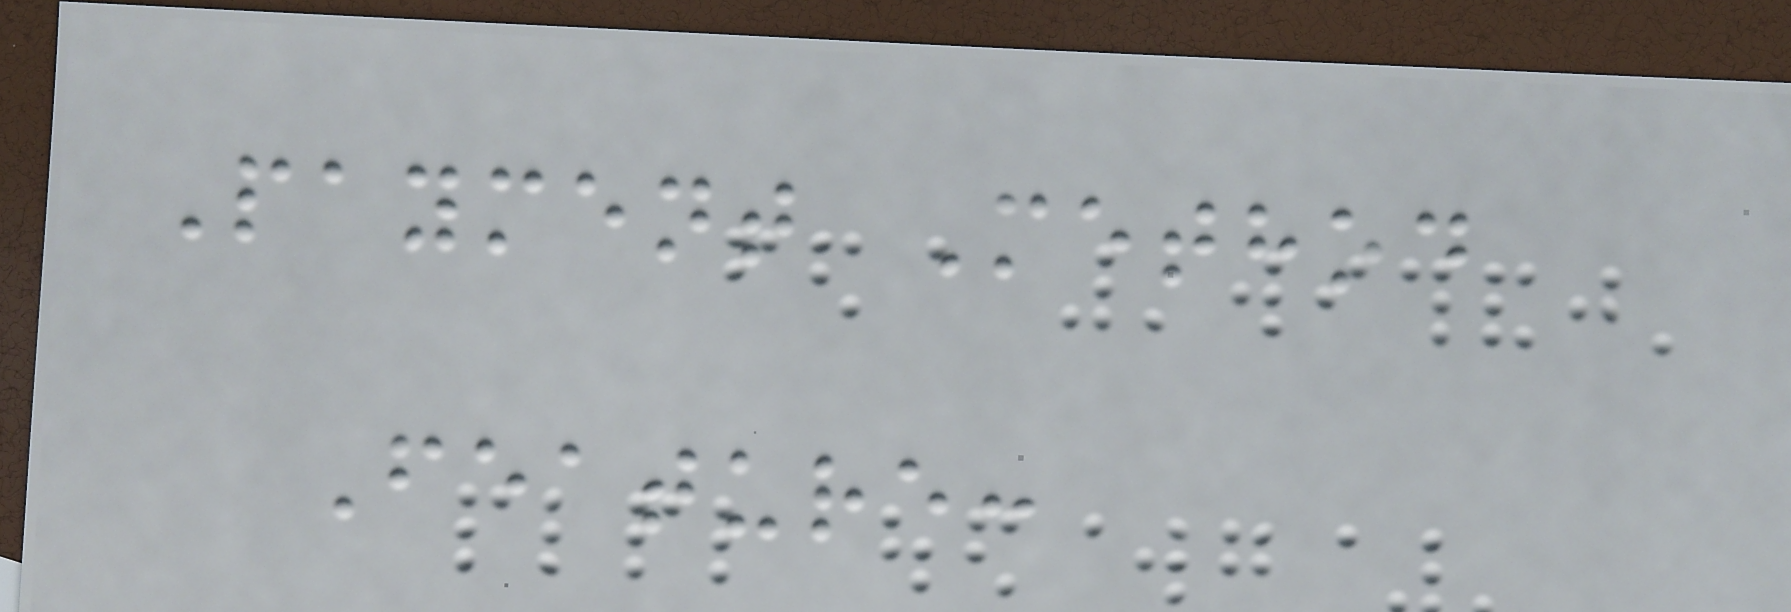Payment Method
Feature:
